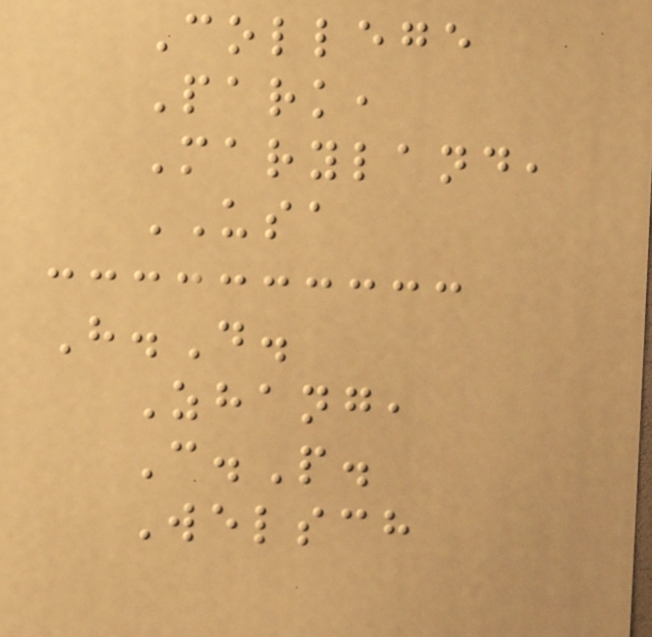College
Park,
Maryland,
USA
H.D.
Zhang,
C.P.
Welsch
